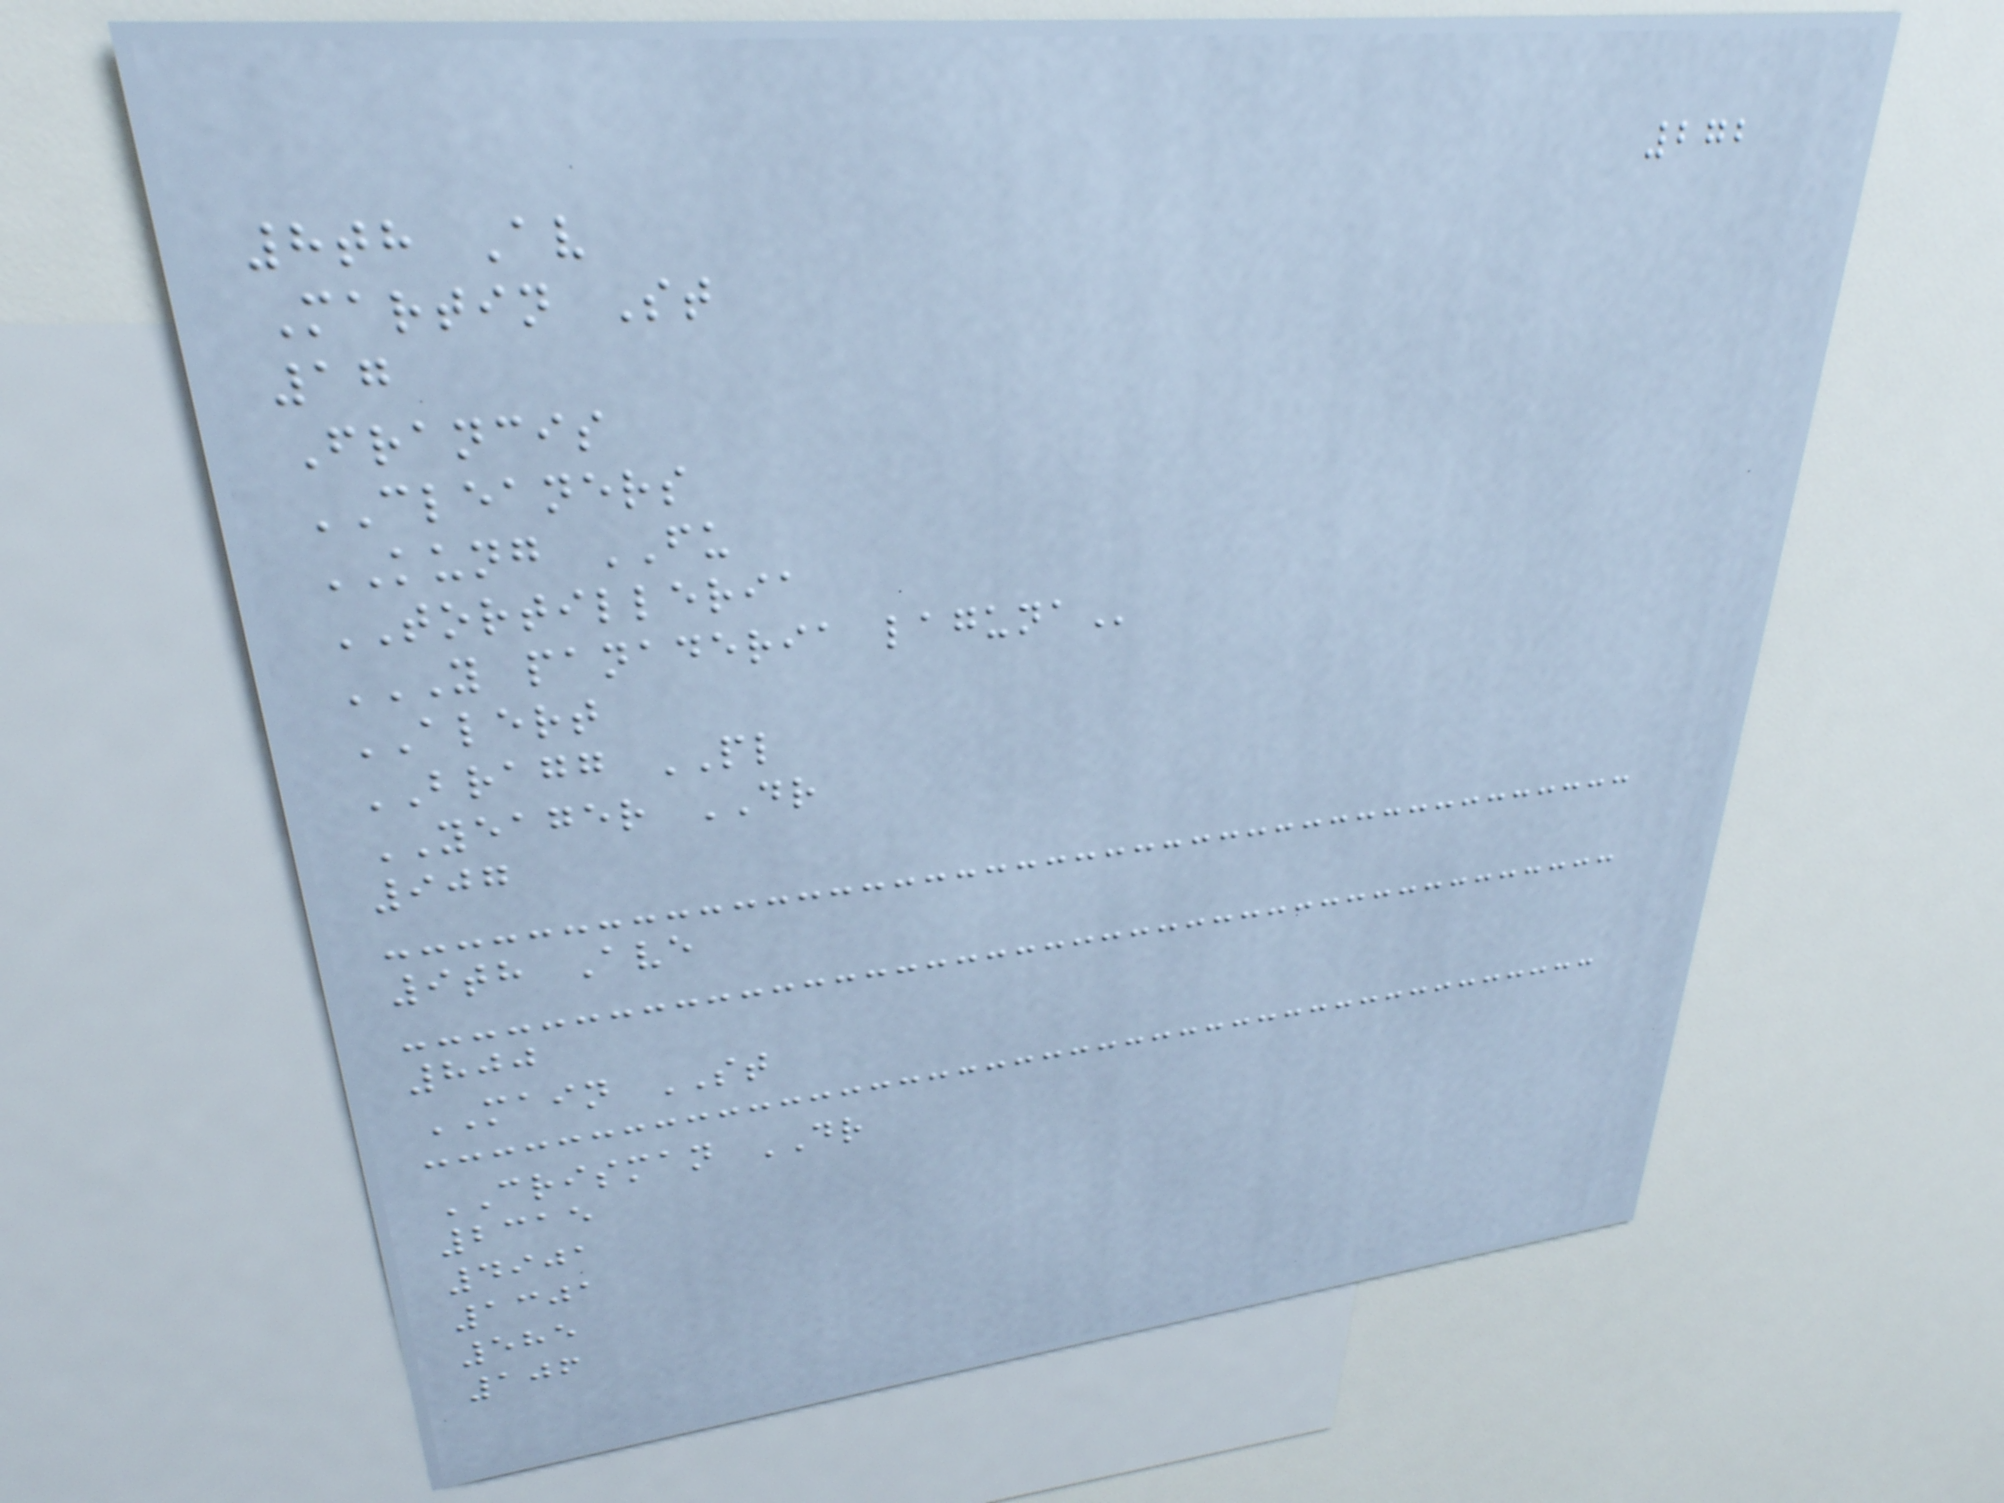272
8th Av
Martin St
17
Francis
CLEANERS
KUNG FU
TORTILLERIA
Y PANADERIA LAGUNA
ALERT
BRAGG PL
YEAGER DR
907
9th Ave
800
MAIN ST
CRISMAN DR
2315
4901
1301
585
106
